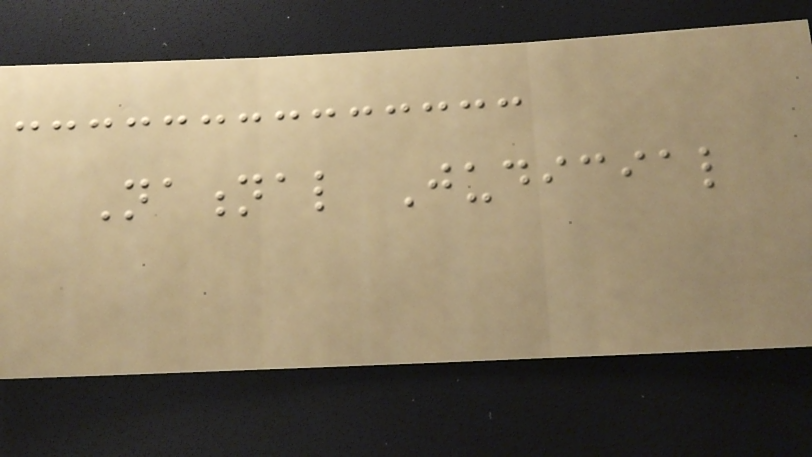National Judicial
